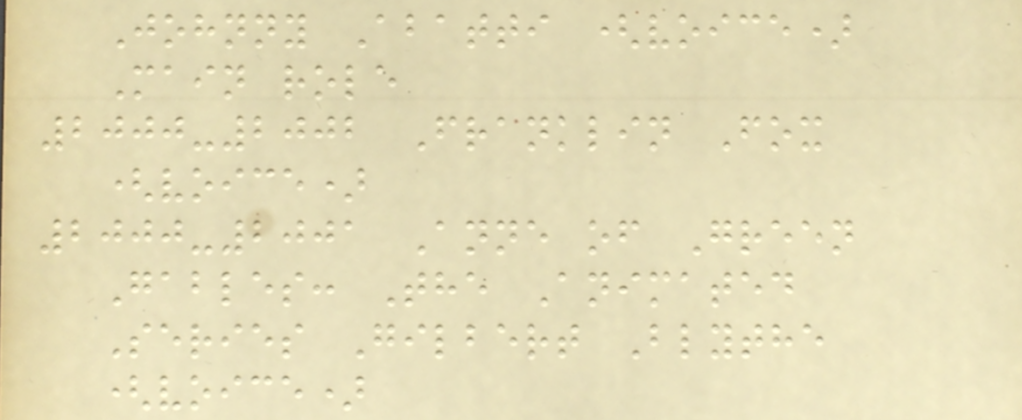Johnny Abatti (voice)
Main role
2000-2002 Franklin Fox
(voice)
2000-2001 Anne of Green
Gables: The Animated
Series Gilbert Blythe
(voice)
